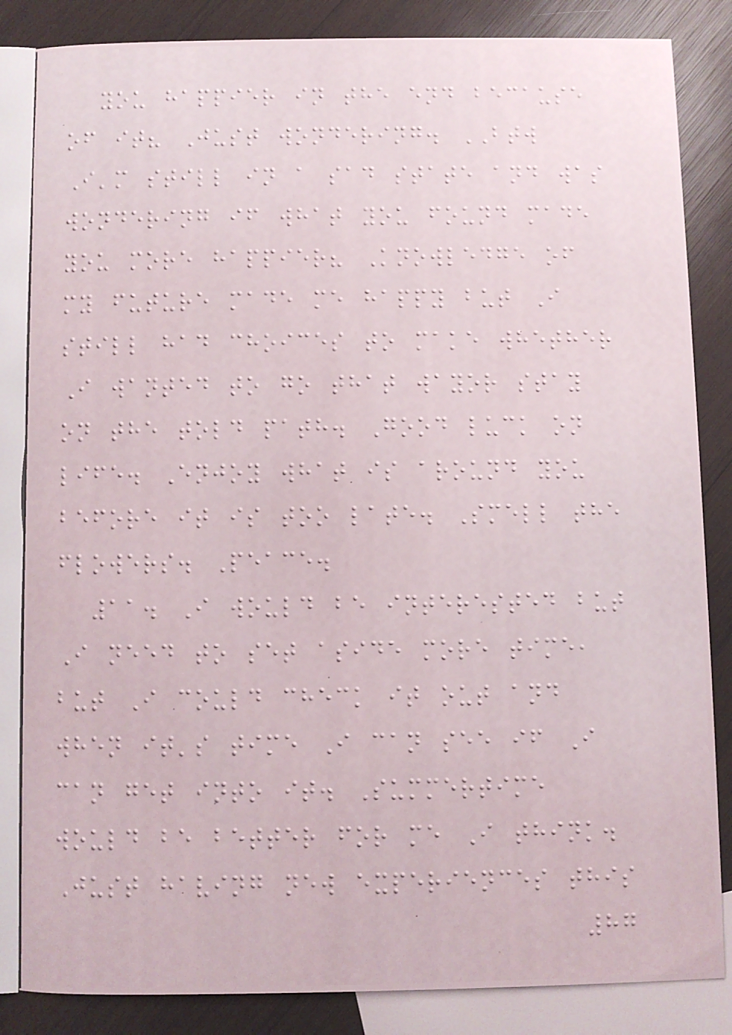you happier in the end because
of it? Just wondering. BTW
I'm still in a sad state and was
wondering if what you found made
you more happier? Knowledge of
my future made me happy but I
still had choices to make whether
I wanted to go that wayor stay
on the told path. Good luck on
life. Enjoy what is around you
before it is too late. Smell the
flowers. Peace.
11. I would be interested but
I need to set aside more time,
but I could check it out and
when it's time I can see if I
can get into it. Summertime
would be better for me I think.
Just having new experiences this
87
